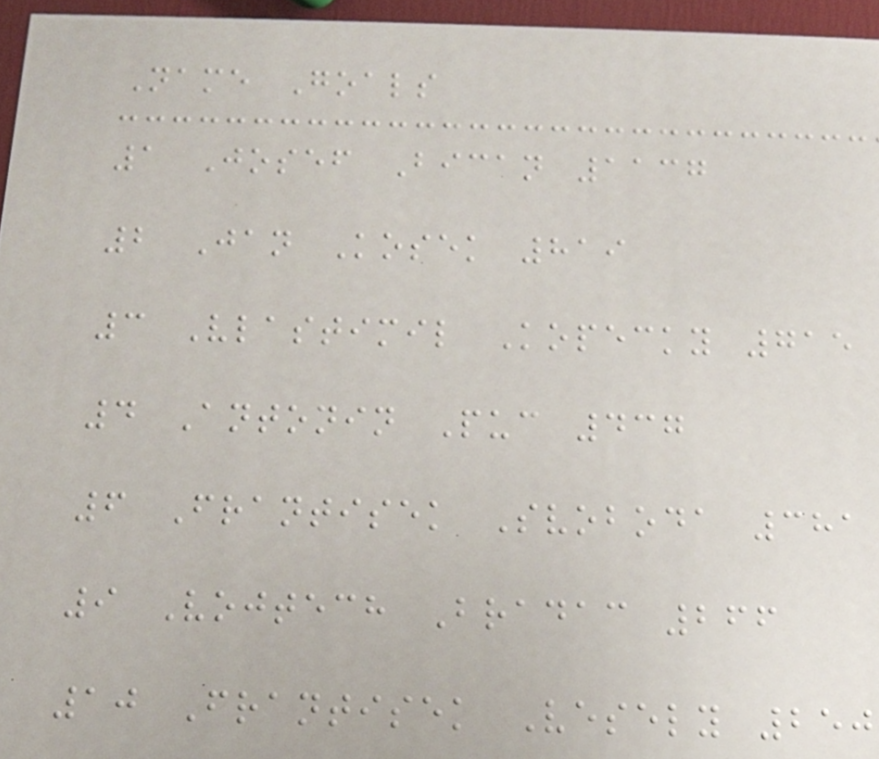Name Goals
1 Josef Bican 1137
2 Jan Kosek 819
3 Vlastimil Kopecky 715
4 Antonin Puc 437
6 Frantisek Svoboda 381
9 Vojtech Bradac 266
10 Frantisek Vesely 250
